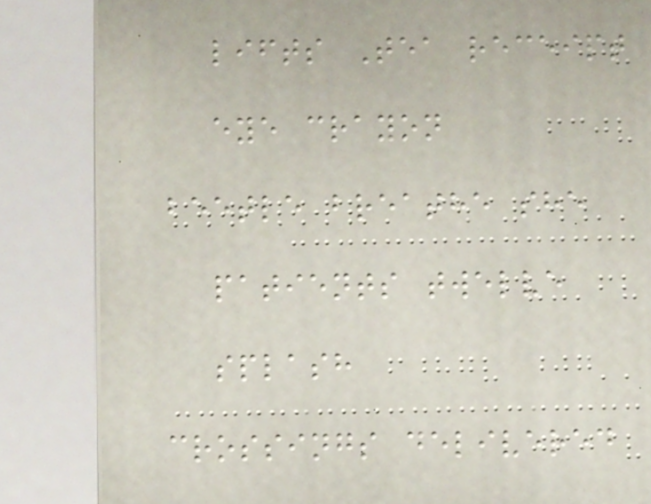lifts Tea receipt
eye crayon
beetle breathe she
patients twelve
splash
crossings delivered
